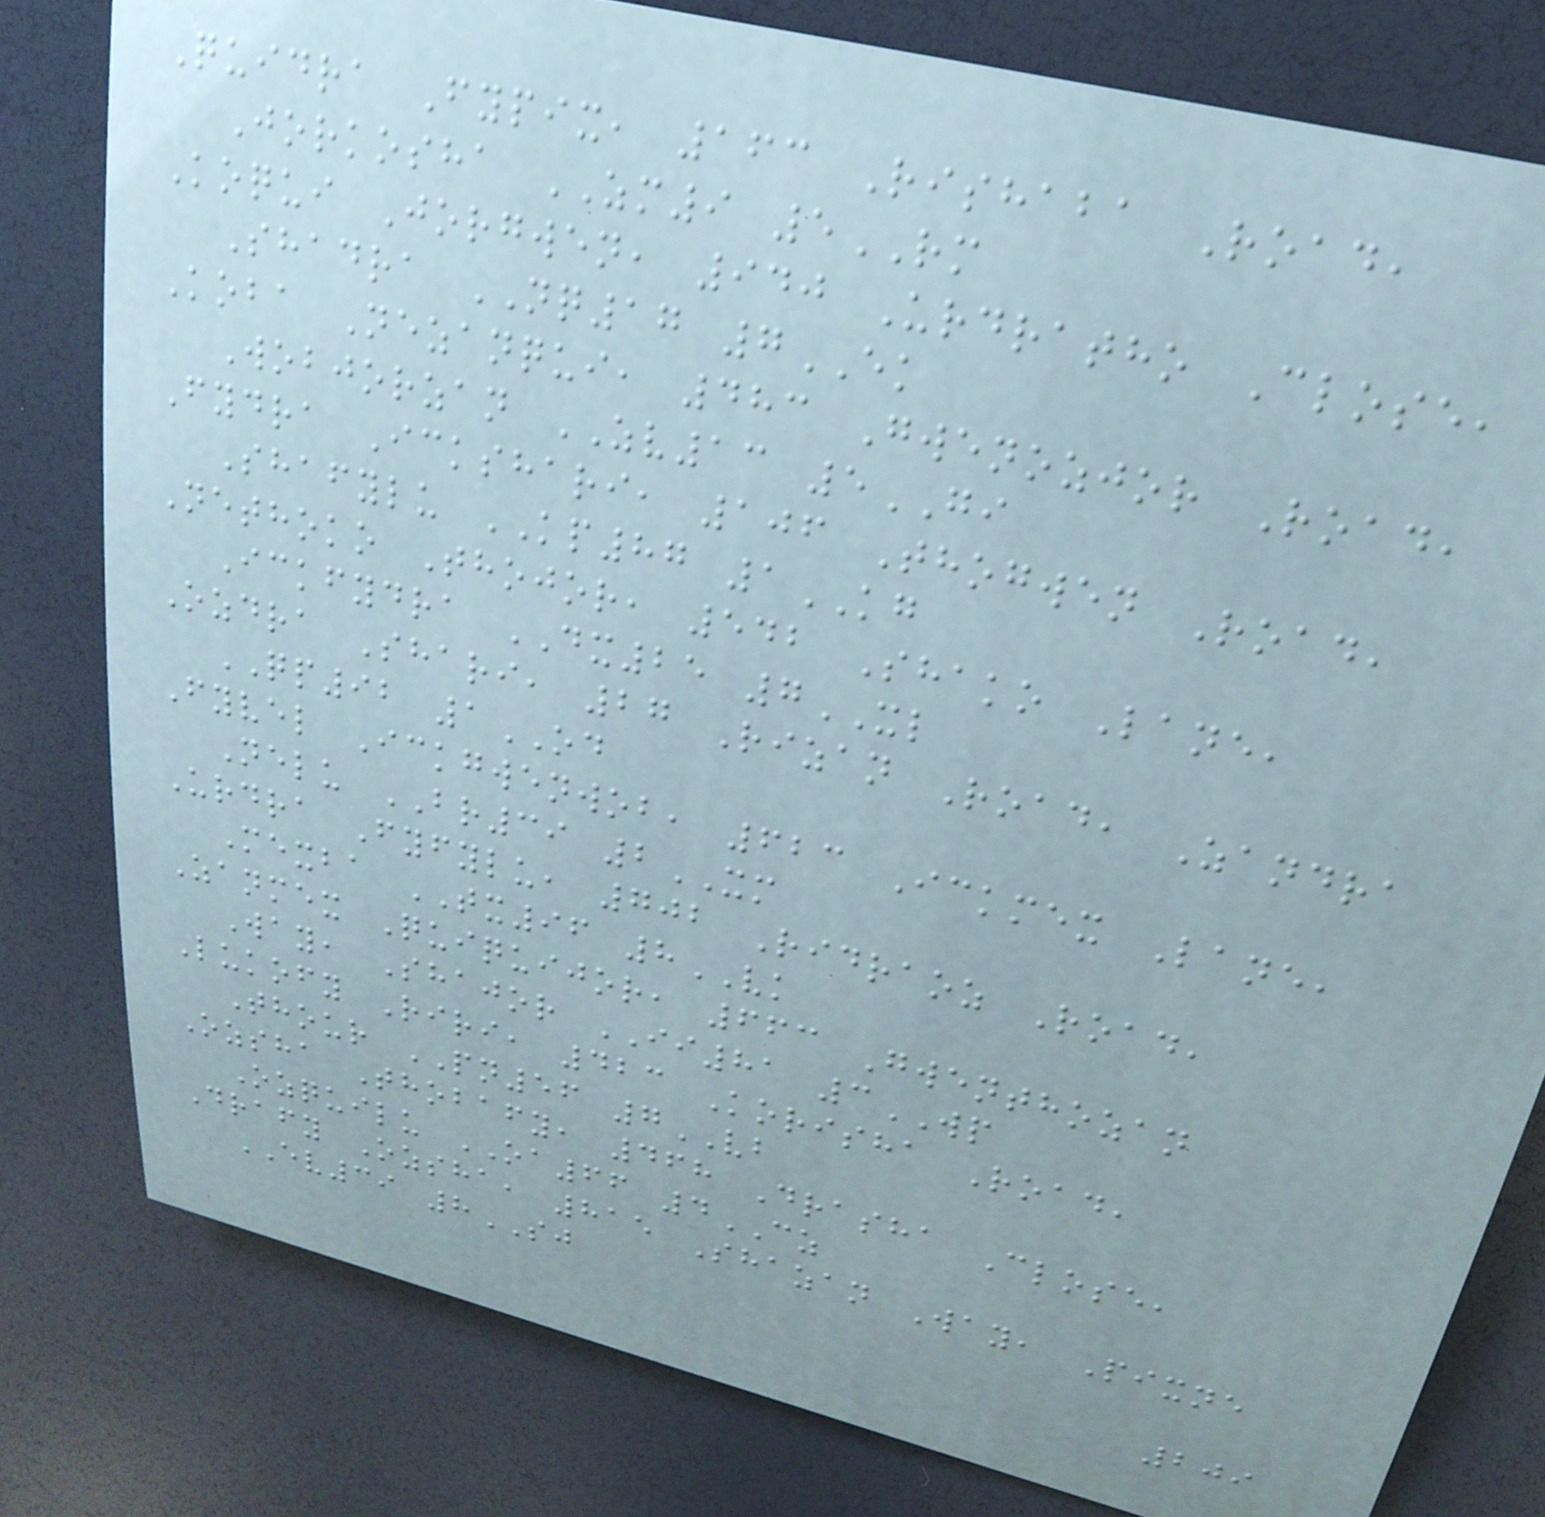Quidra Fypix, 163 Rishaba Road,
Jorkosha ZM9 5RM
Koqui Jorgwen, 940 Urdratho Close,
Shadra NQ17 7EK
Koba Nezanqui, 483 Gwenozjor Road,
Wobjorzan ZV13 5GI
Fydra Ickshari, 106 Thogwen Road,
Shafylu KP87 1KG
Nethoko Thojor, 542 Shako Lane,
Ickfydra DX25 7XL
Ozdra Shari, 27 Rizan Road, Zandra
QP92 1OD
Fyvel Ickgwenwob, 623 Ickmex Lane,
Nelu BR39 2XM
Urdra Fyfylu, 702 Ridraoz Road,
Mexba TX96 8VK
Zanmex Quiquijor, 663 Gwenthozan
Way, Shajor II81 3WP
Lukofy Riri, 423 Korisha Road,
Thour PN56 7VB
Ozsha Thobafy, 468 Drasha Close,
Ozquilu OA66 4CZ
Drafy Ozsha, 815 Shazan Way, Pixne
EV39 8SJ
209
